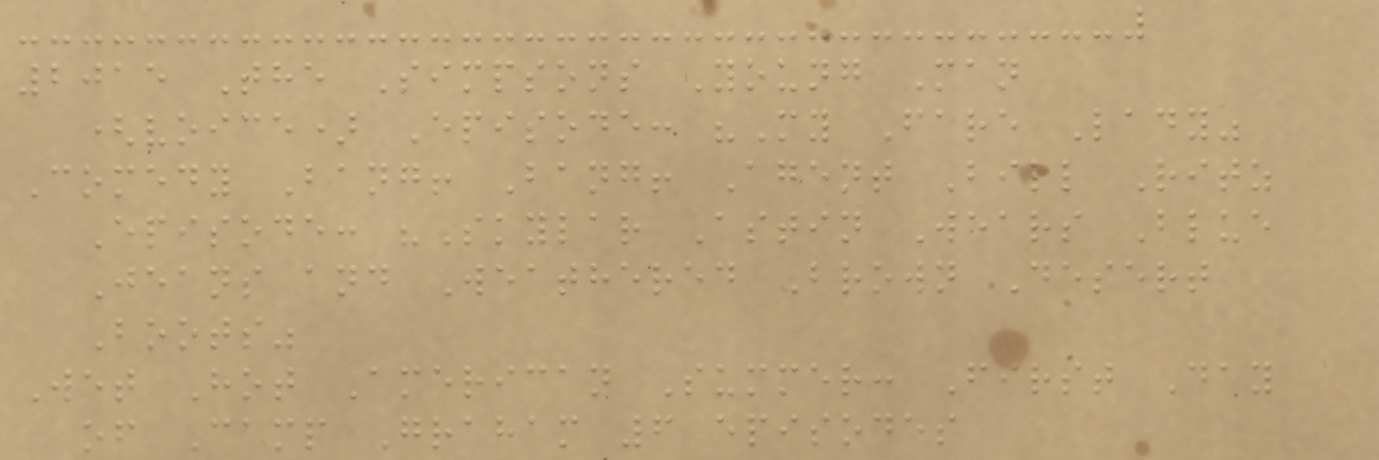2015 The Simpsons Young Man
(voice) Episode: "My Fare Lady"
Comedy Bang! Bang! Agent Bill Ritz
Episode: "Skylar Astin Wears Blue
Jeans and Weathered Brown Desert
Boots"
Wet Hot American Summer: First Day
of Camp Graham 6 episodes
